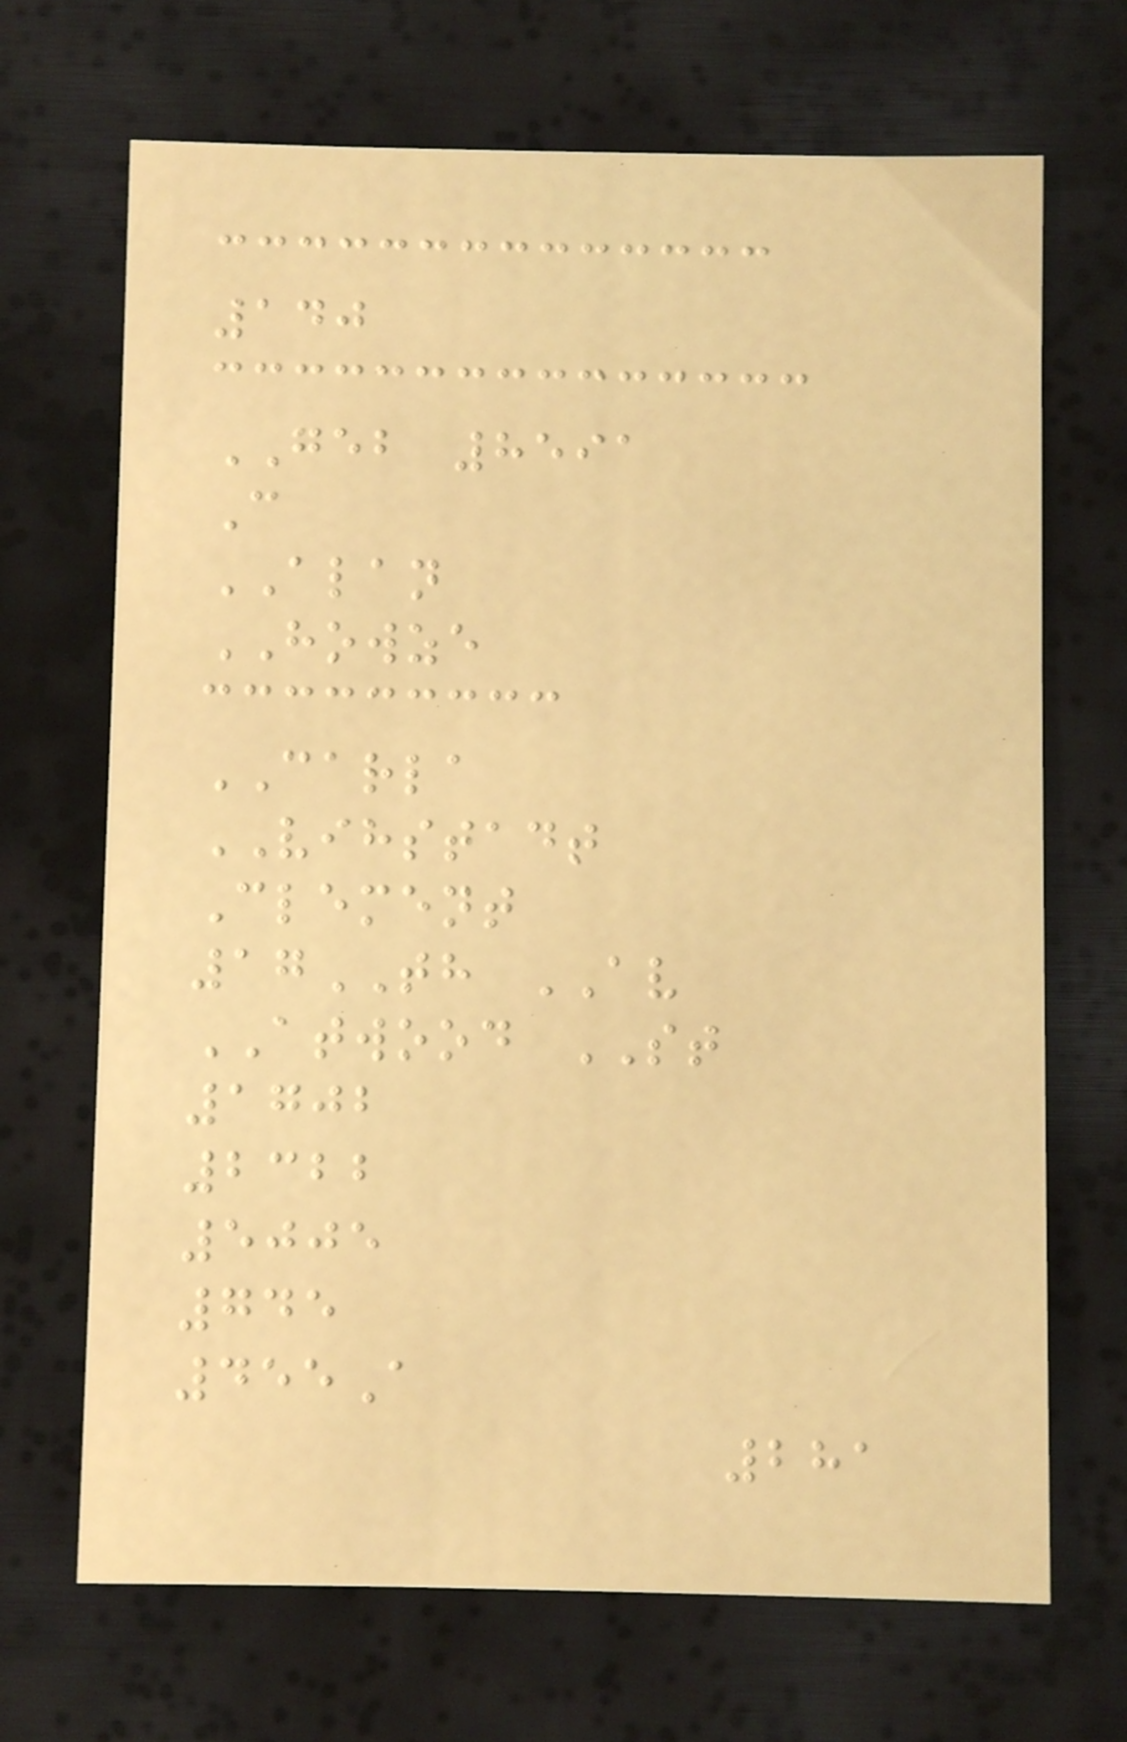140
GEB 8591
C
ALAN
HOWZE
CARLA
VIHSTADT
Clement
17TH AV
ATWOOD ST
1702
2322
5005
745
455A
281
